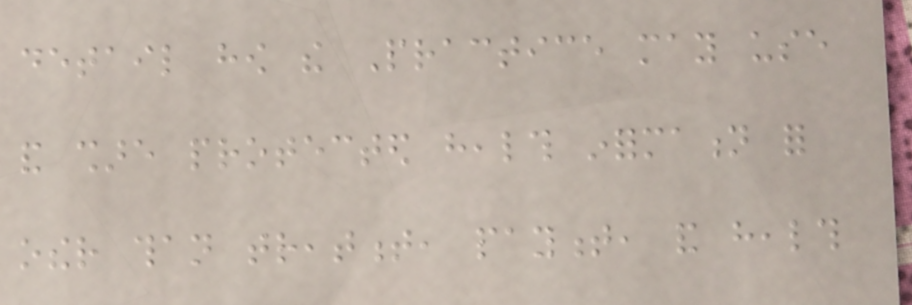detail how the Practice may use
and share protected health information for
other than treatment, payment, and health
